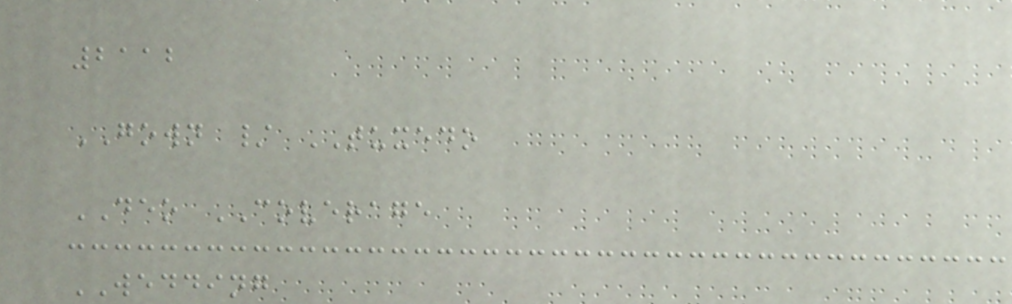2112
GOWN / TUXEDO
DEO COVERAGE
WEDDING
